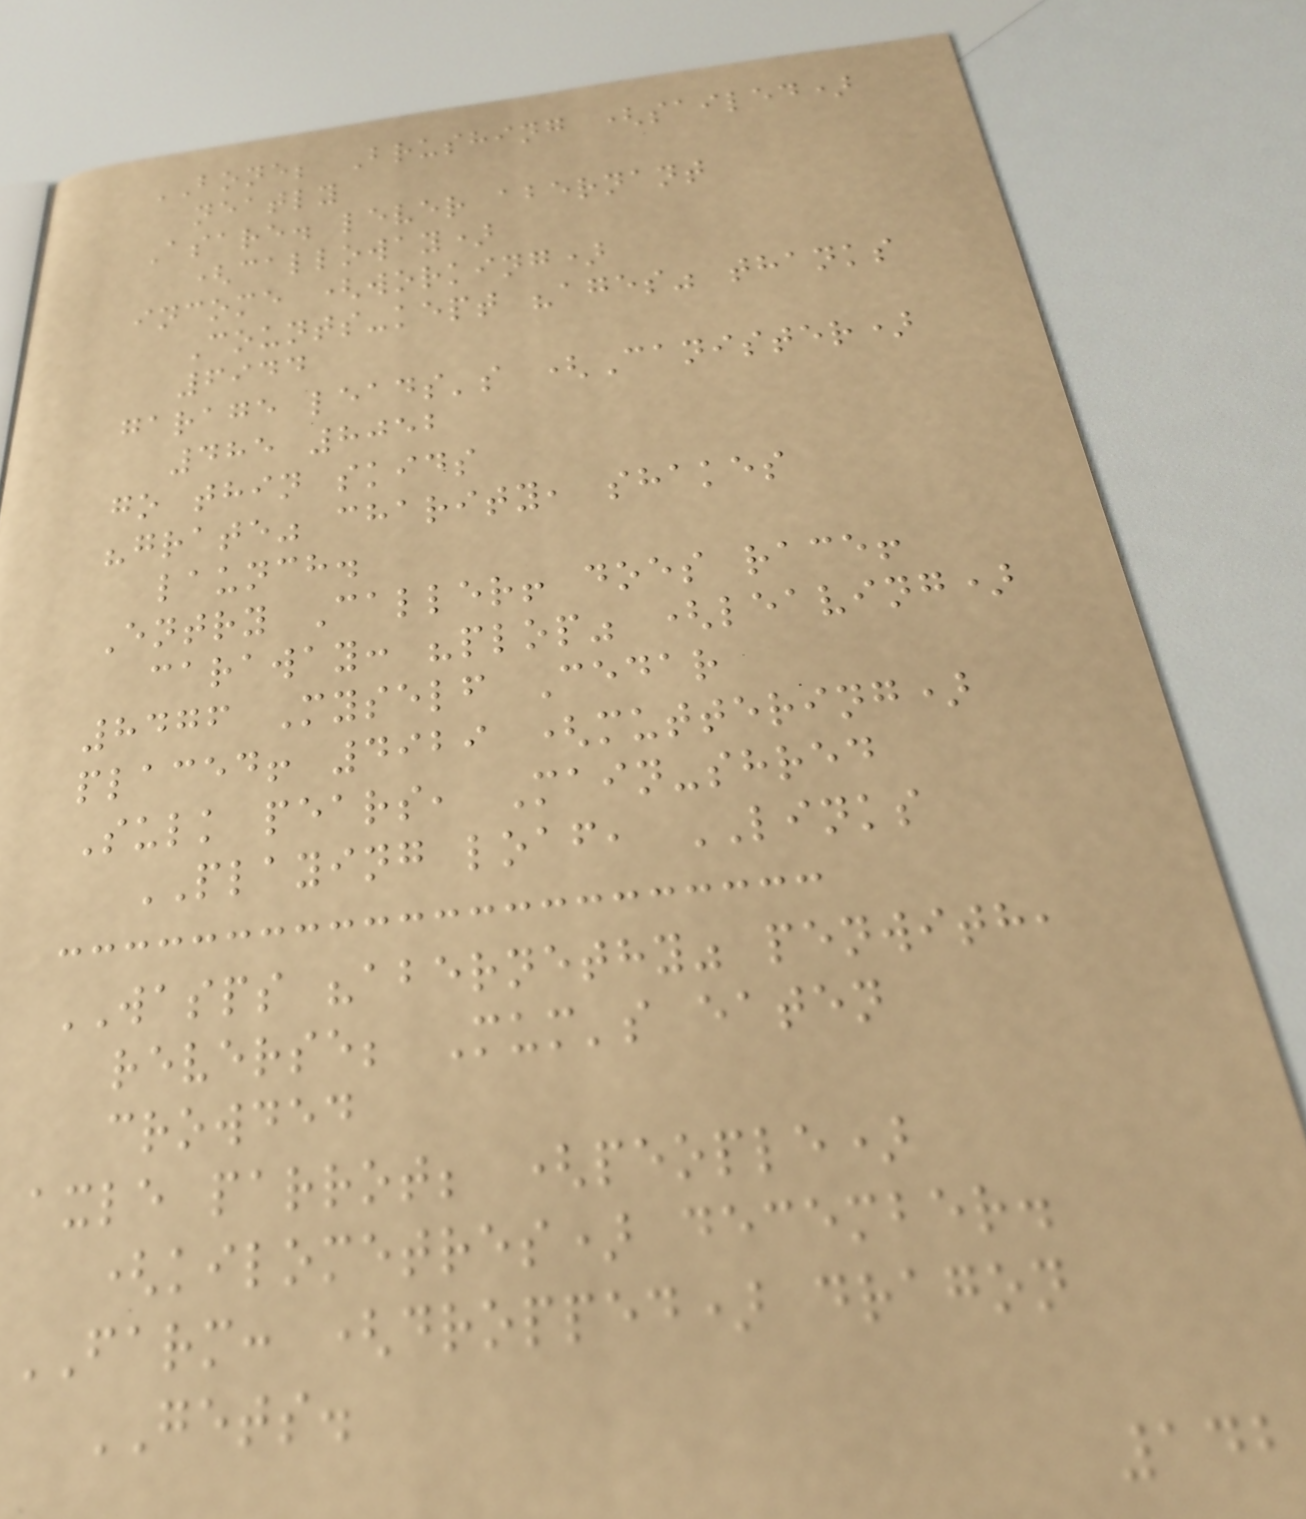BONE; Brushing (sailed)
neatly
Asare. lever abernant
(calloway)
income (working)
Counts-kept "ages" thanks
6944
garage leads's (Canister)
485 8052
go thin skids
"grate" charity, shakes
launch.
Entry Caller! does race!
caraway: "plop" (leaving)
8476 Myself Cedar
placed! 4929 (muttering)
Sulk pears, Main-shred
PLAYING loaf, LINKS
WASPS "abernethy" penwith,
reverse; Mum's eaten
crowded
axle parrot; (people)
(kilometres) december.
FARM: (dropped) dragon
GETS.
142
